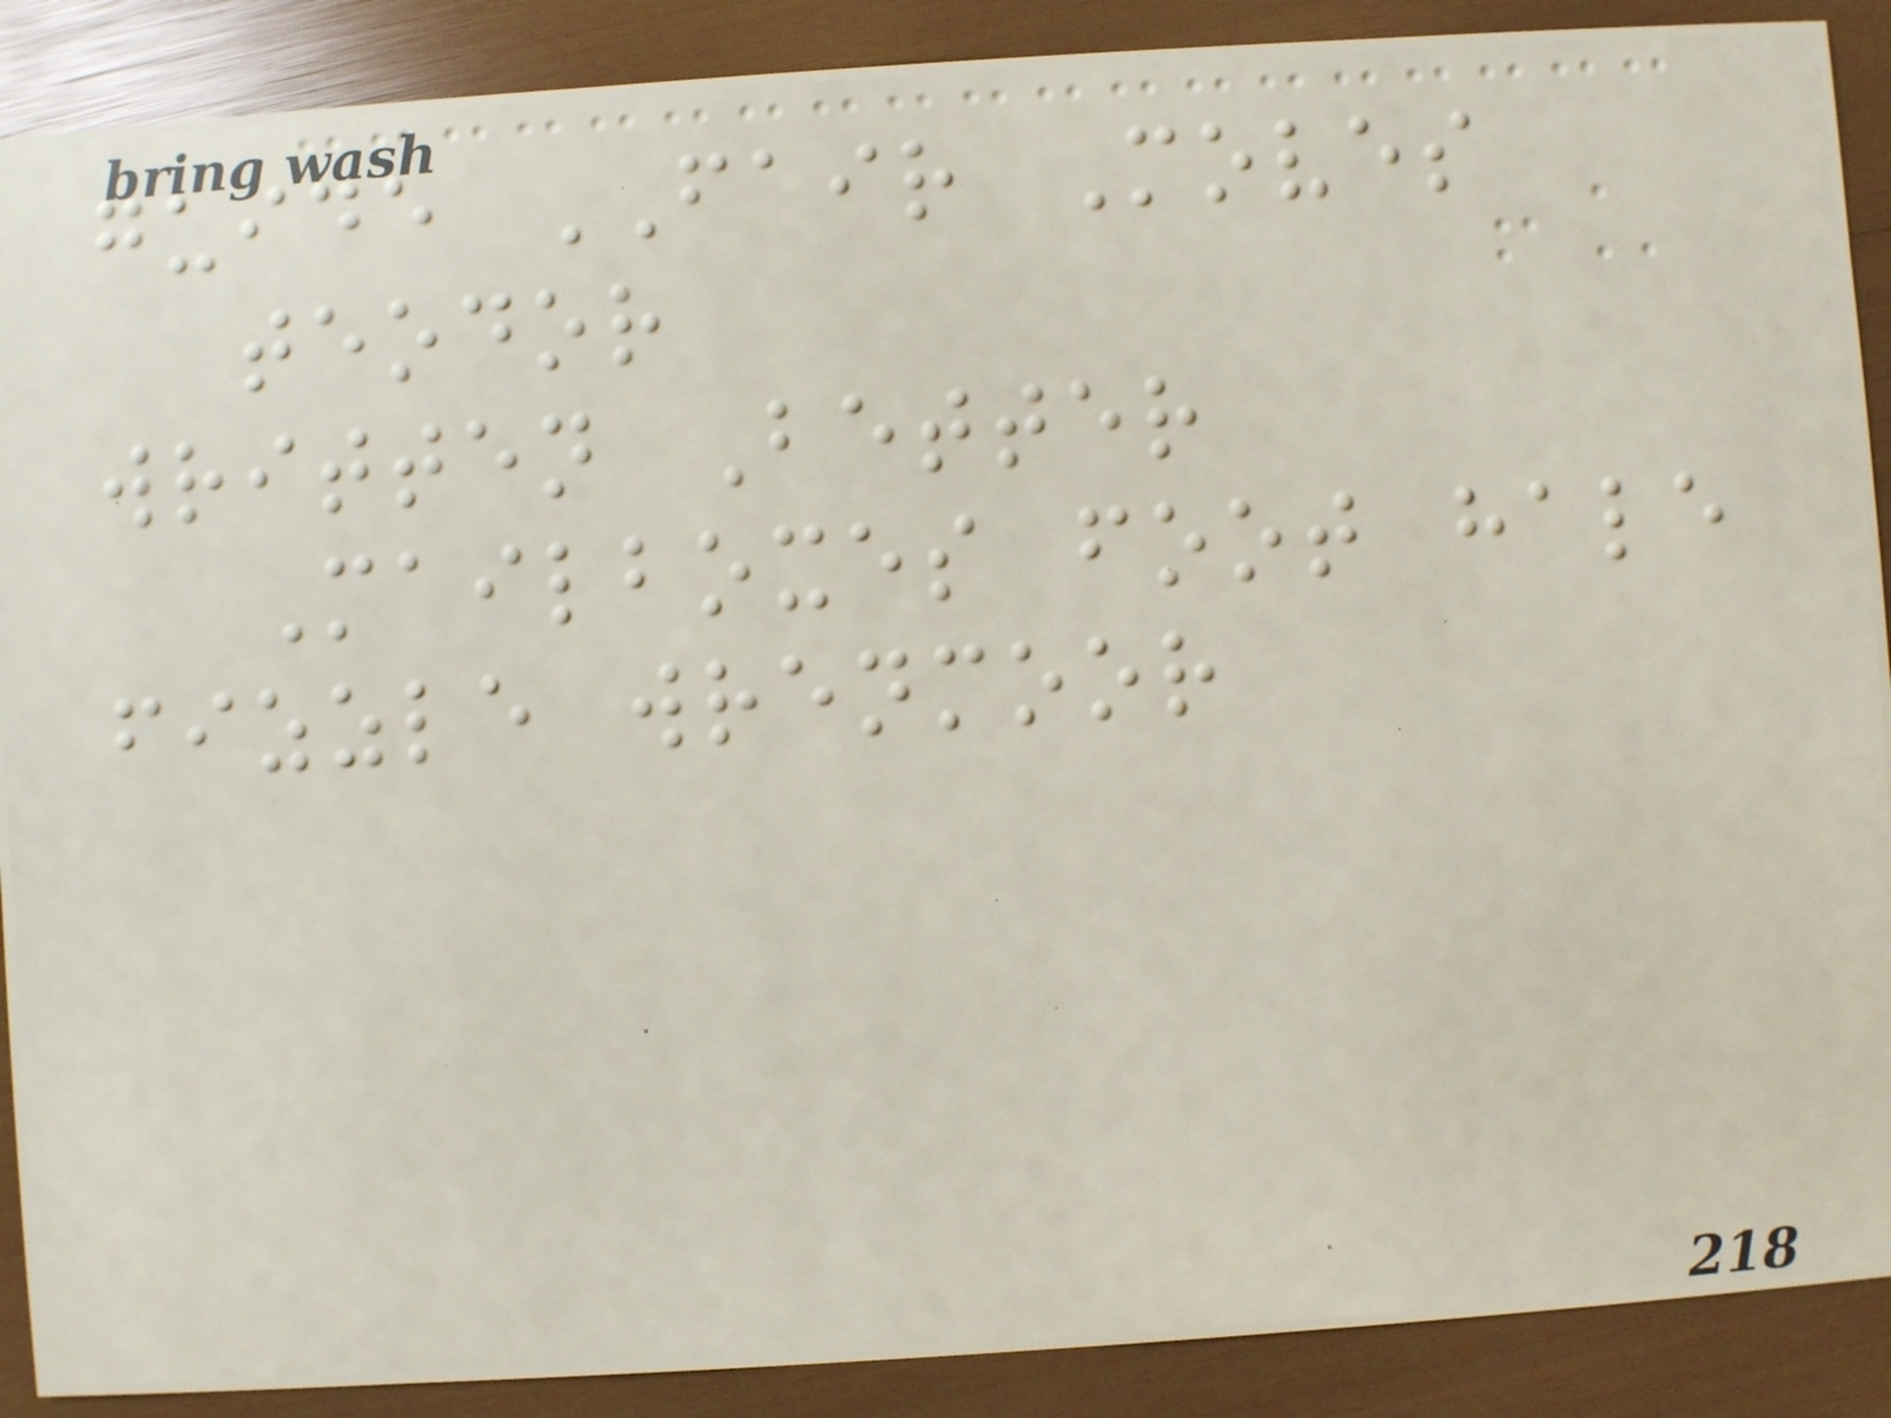guide FAIR Moves
teodor
written Better
Mailboxes foot hale
fizzle wrenmoor
